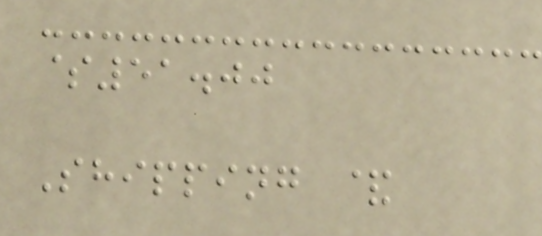$51.00
Shipping &
